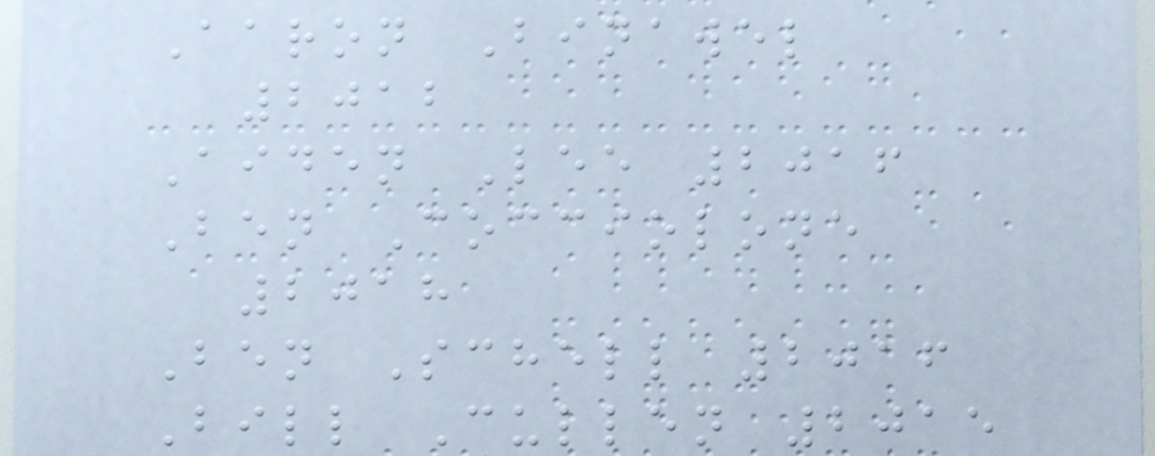Aaron Binawel
2012
Aiden Lee 2016
Ben Cocciolone
2018
Ben Schell 2016
Bill Cullen 2015
